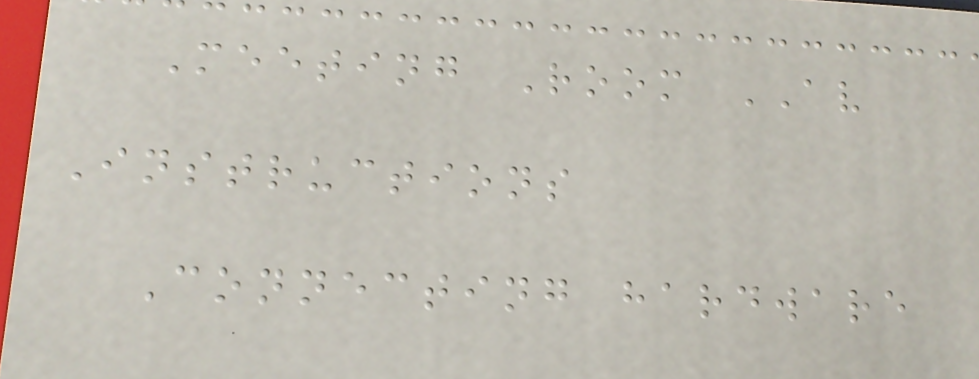Meeting Room AV
Instructions
Connecting hardware
